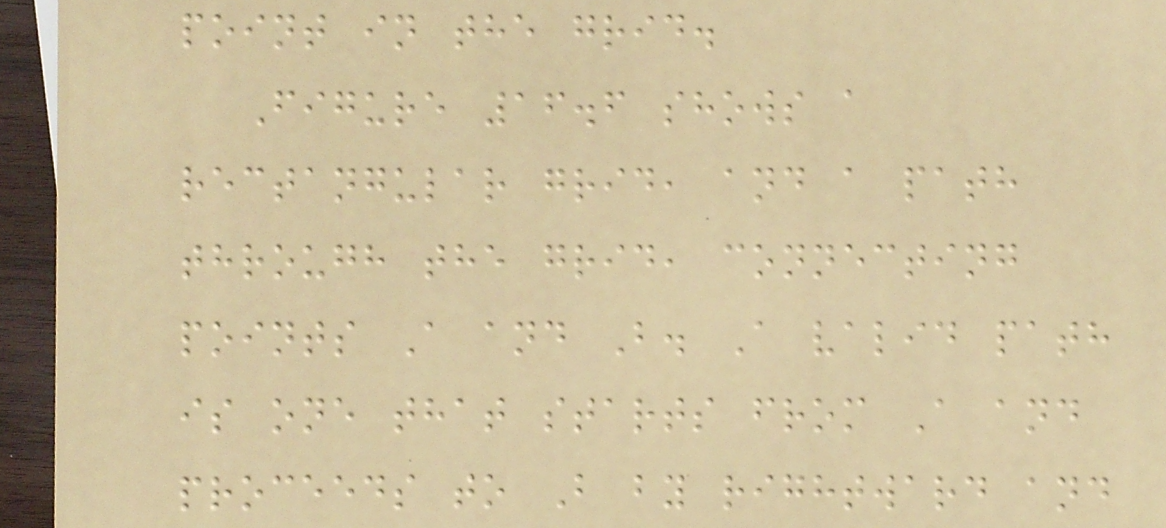point in the grid.
Figure 16.6 shows a
rectangular grid, and a path
through the grid, connecting
points A and B. A valid path
is one that starts from A and
proceeds to B by rightward and
